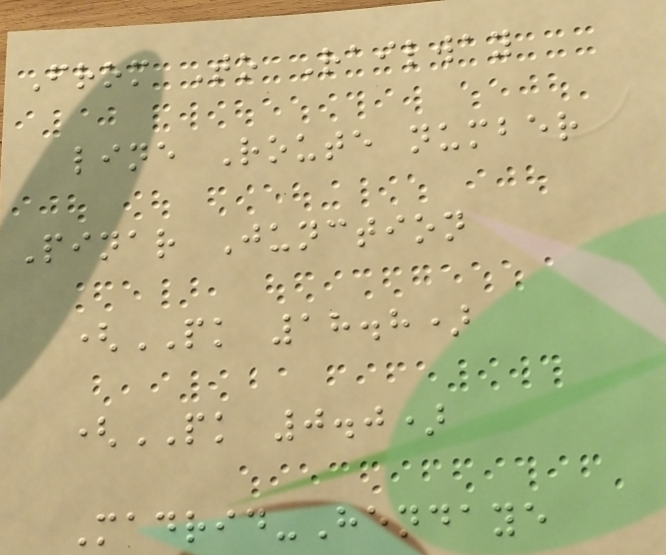From To Railway
line Route number
Pinar Junction
(PK 18.8)
(PK 0.0)
Madrid-Hendaye
